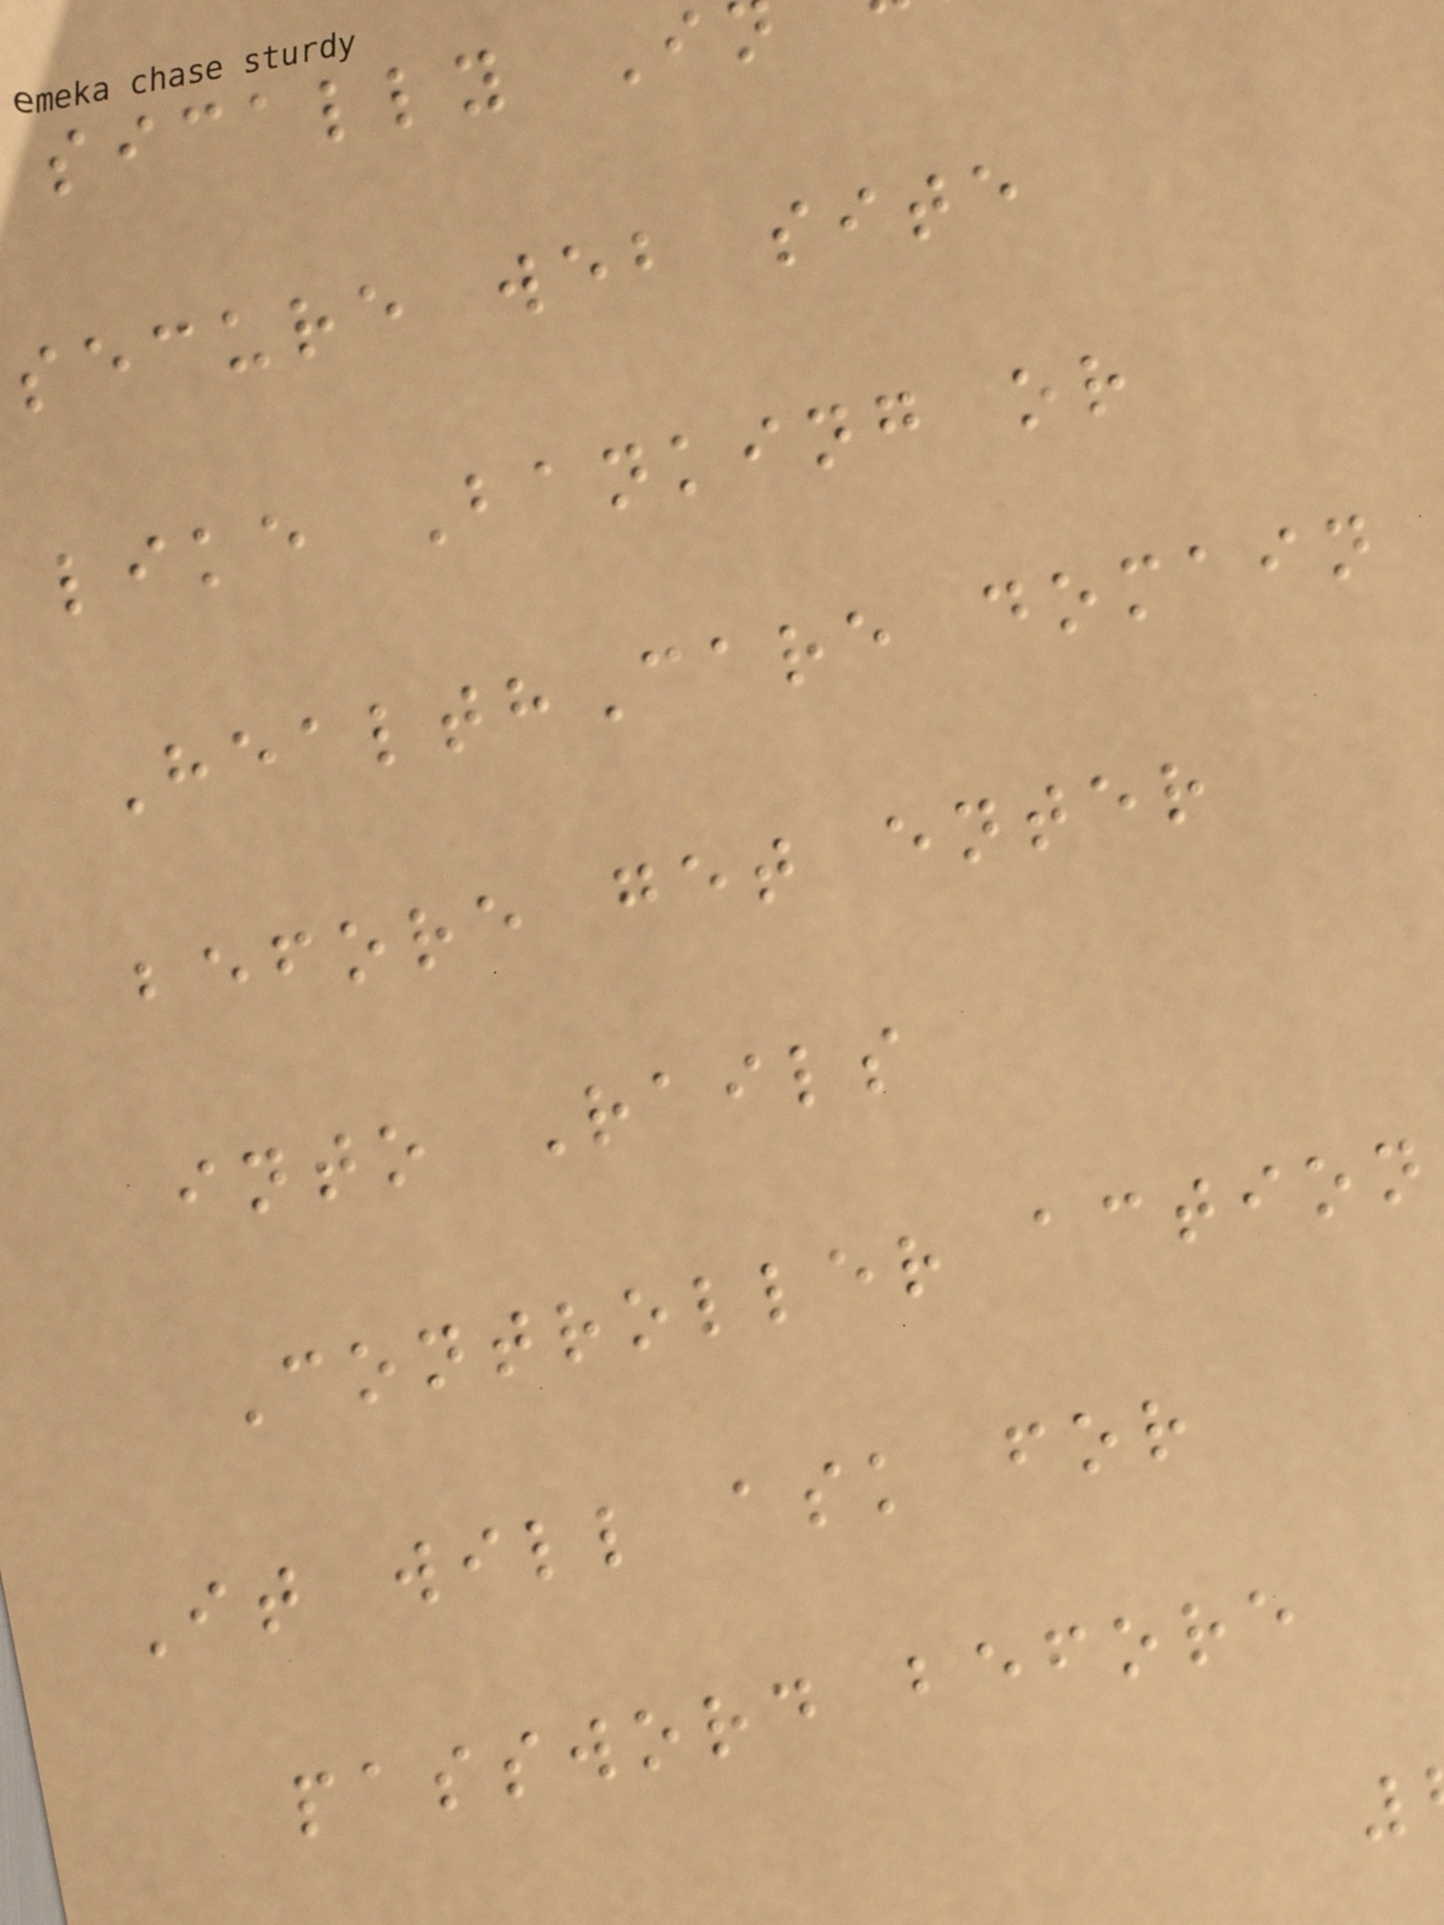sically I
secure web site
like Banking or
HealthCare domain
before get enter
into Rails
Controller action
It will ask for
password before
